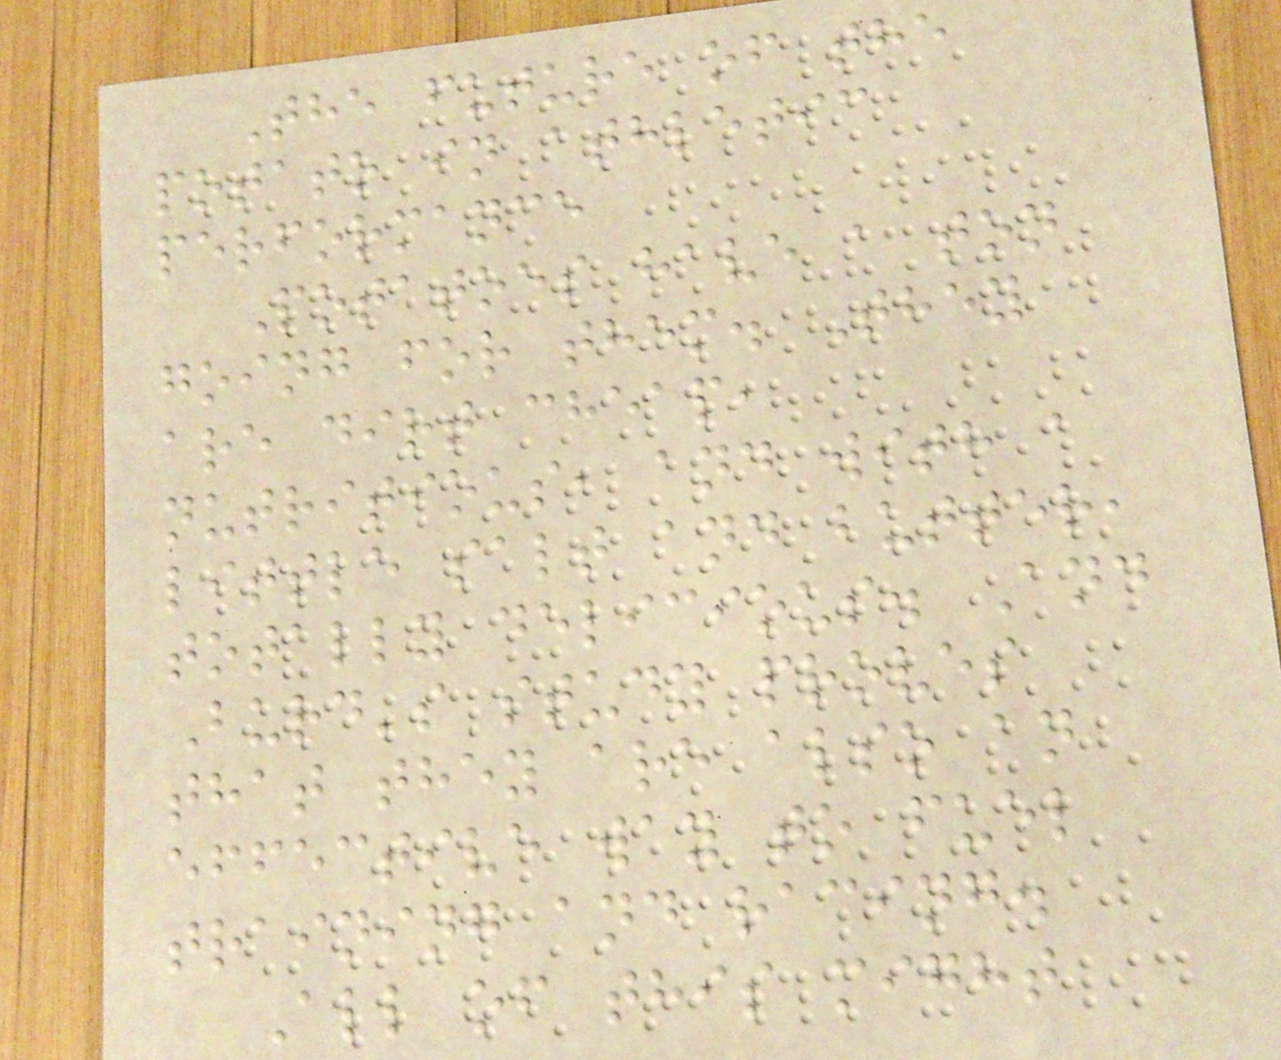The future of the
potato in athletic
performance
Potatoes have a ton
going for them. They
are dirt cheap,
nutritious, and with a
little salt and butter,
totally delicious. And
Burd's study proves
that they are also an
effective way to fuel
training and racing.
All of this might
